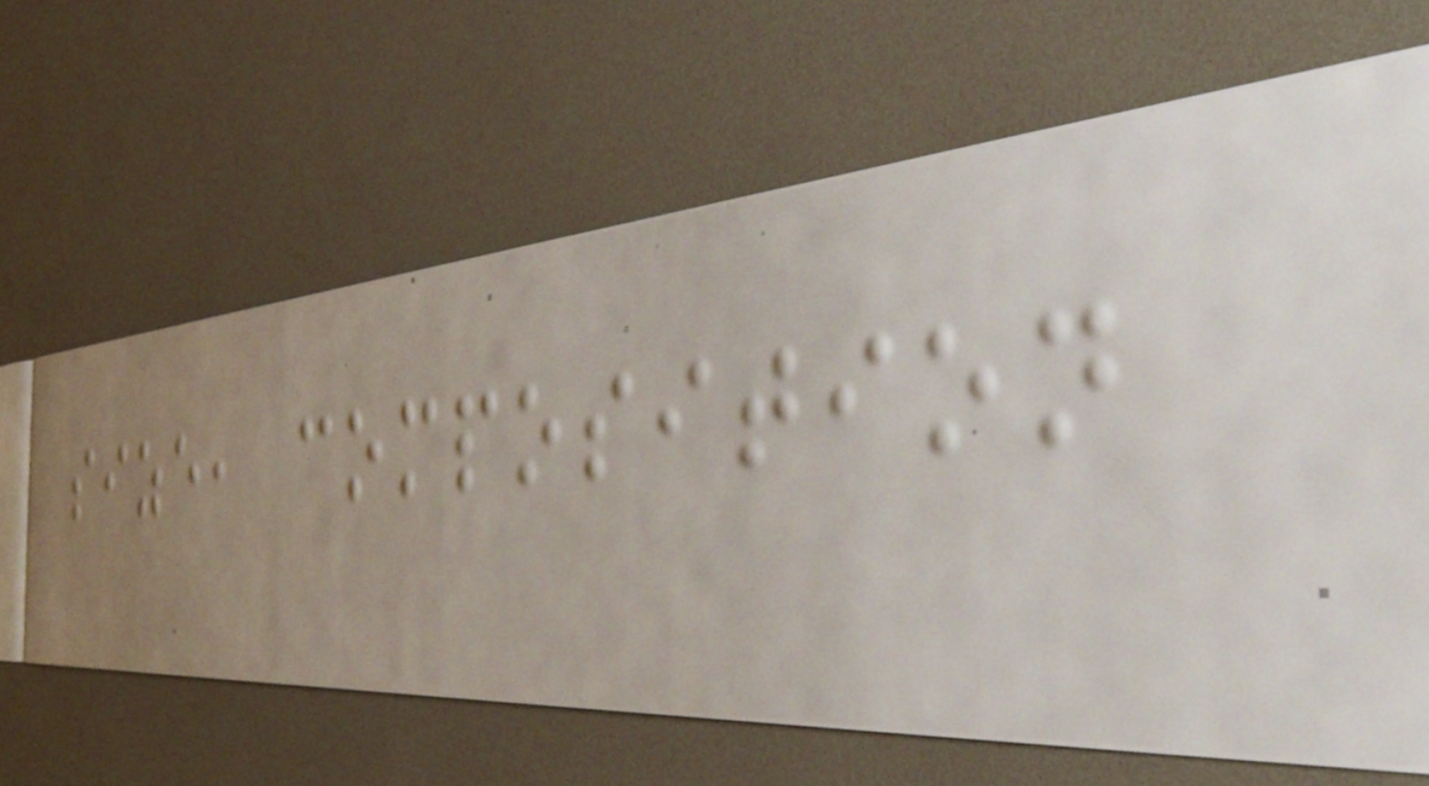size, composition
